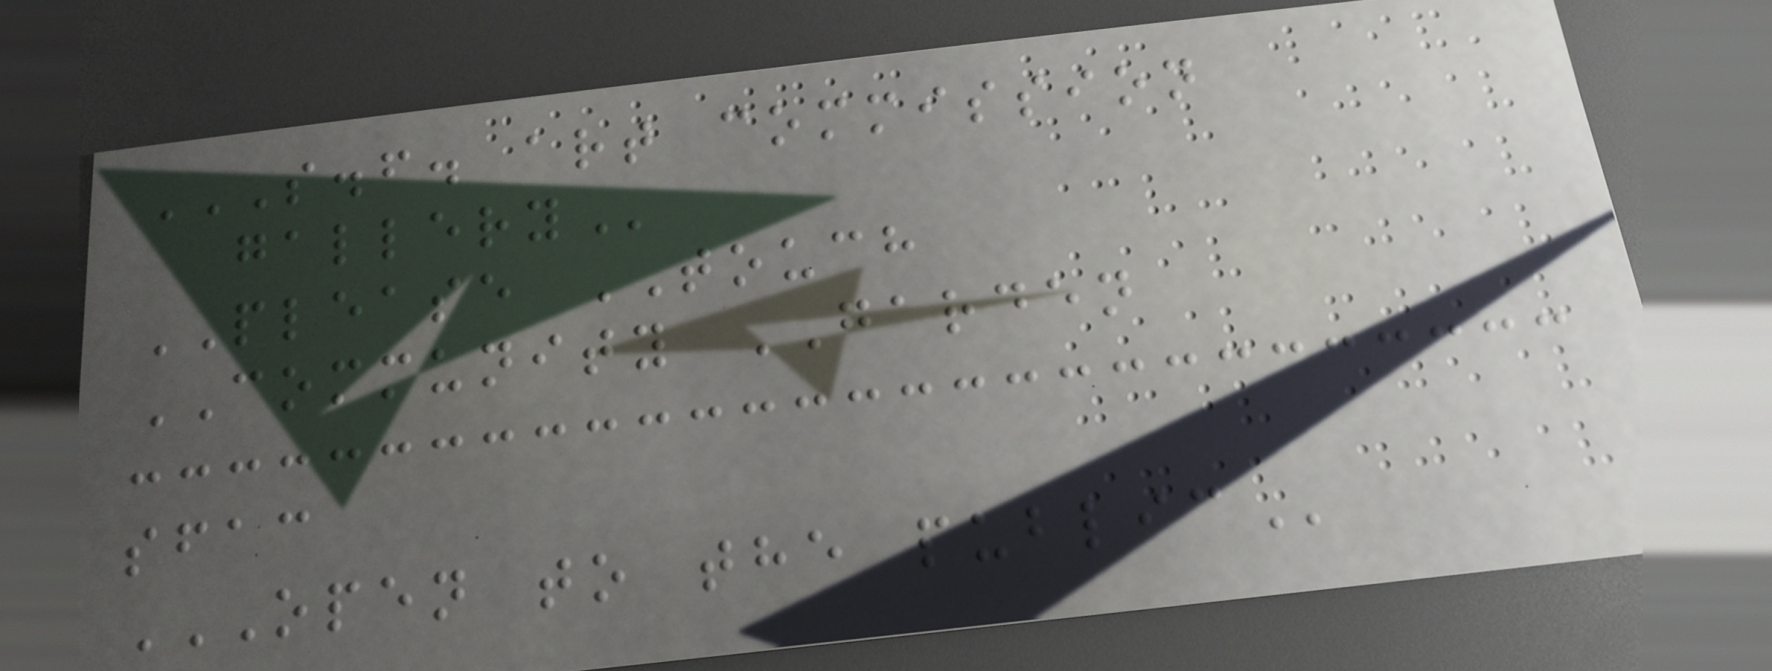S.F. ART COMMISSION
GALLERY
PLEASE TOUCH
COMMUNITY GARDEN
sfac
OPEN TO THE PUBLIC
